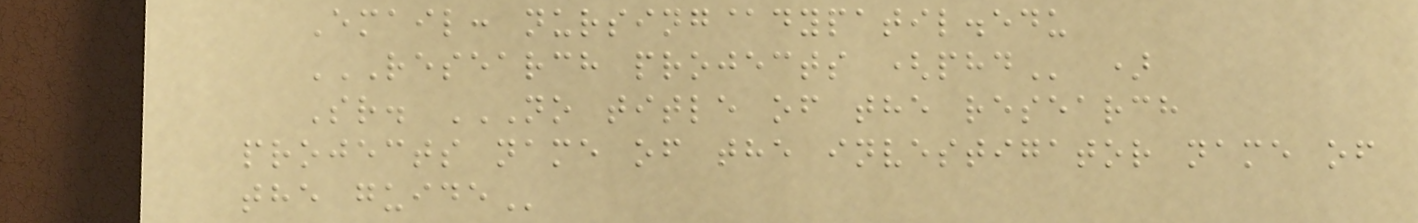Email: nursing@dypatil.edu
RESEARCH PROJECTS (PHD )
Sr. NO TITLE OF THE RESEARCH
PROJECTS NAME OF THE INVESTIGATOR NAME OF
THE GUIDE
